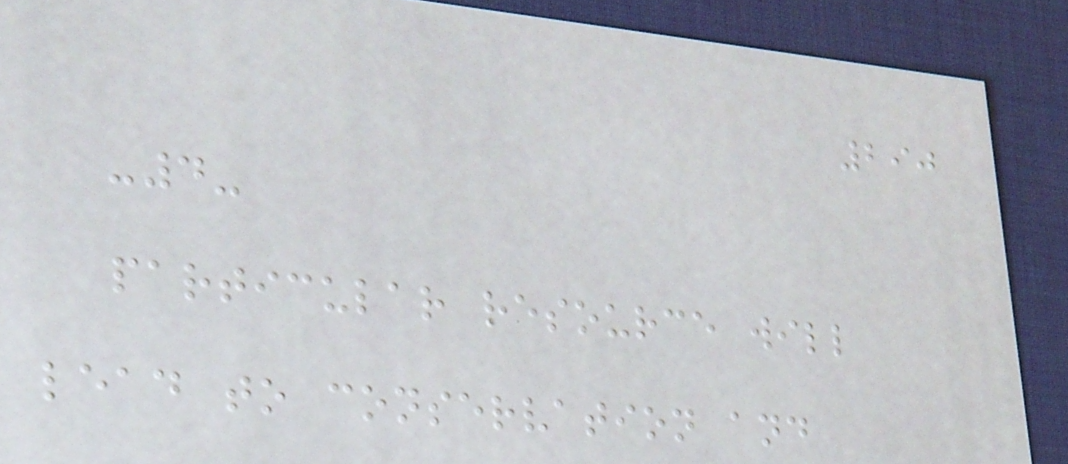290
-4-
particular resource will
lead to conservation and
